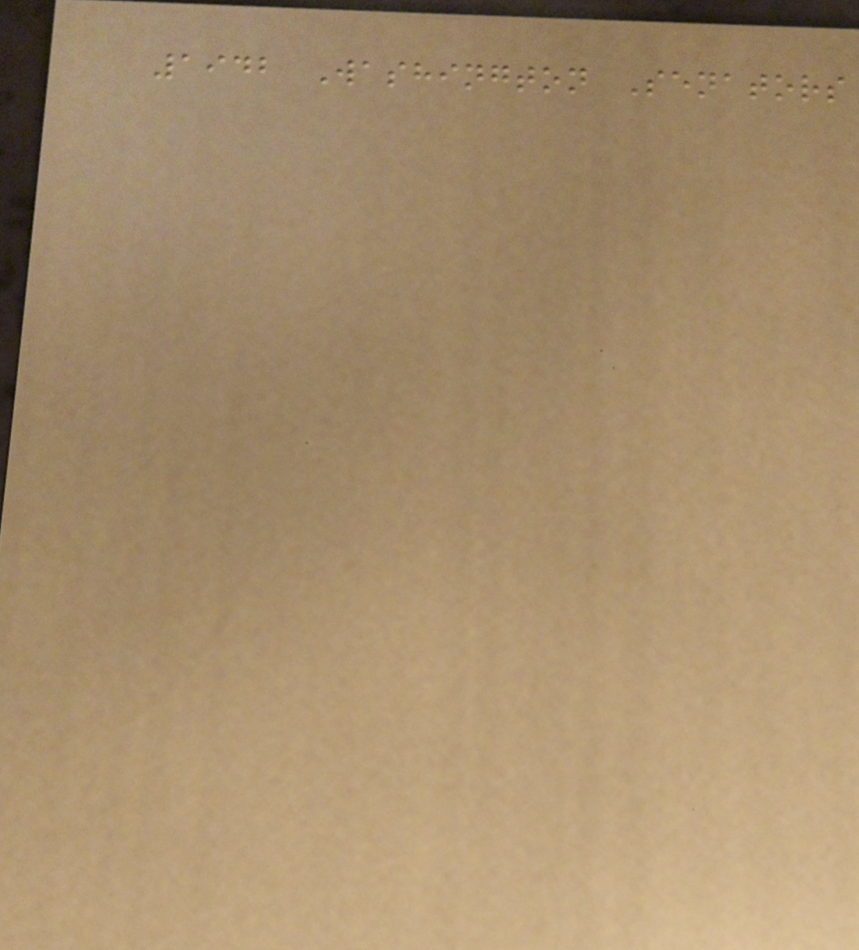1942 Washington Senators
